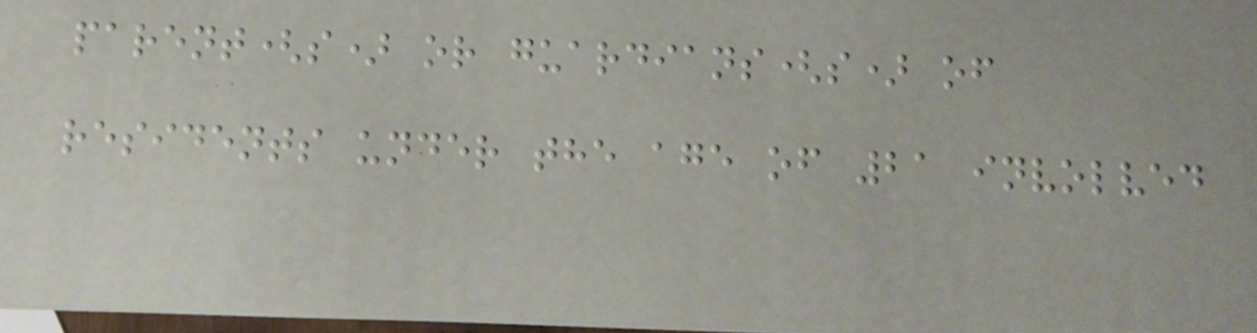parent(s) or guardians(s) of
residents under the age of 21 involved
